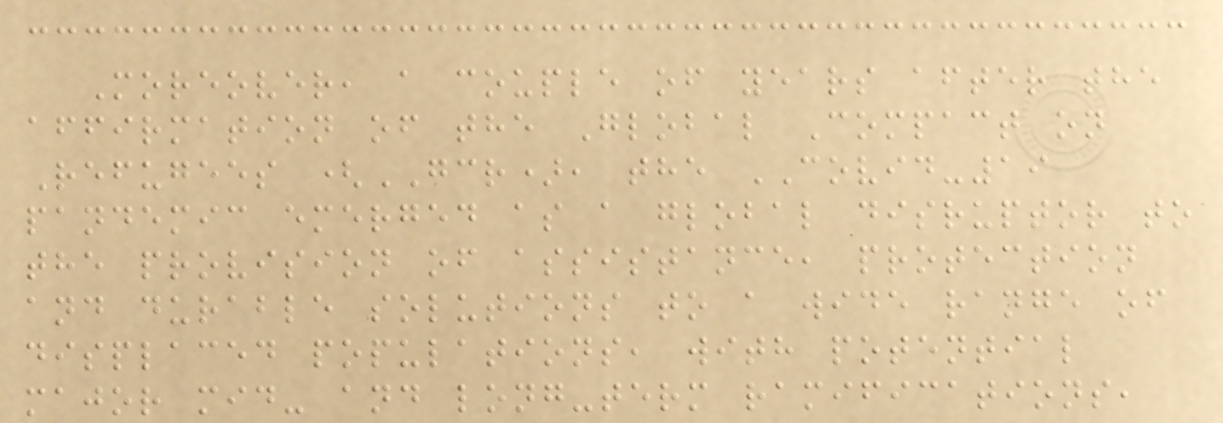Moreover, a couple of years after the
affirmation of the Global Compact on
Refugees (GCR), the COVID-19
pandemic emerged as a global disruptor to
the provision of assistance, protection
and durable solutions to a wide range of
displaced populations, with potential
major mid- and long-term ramifications,
